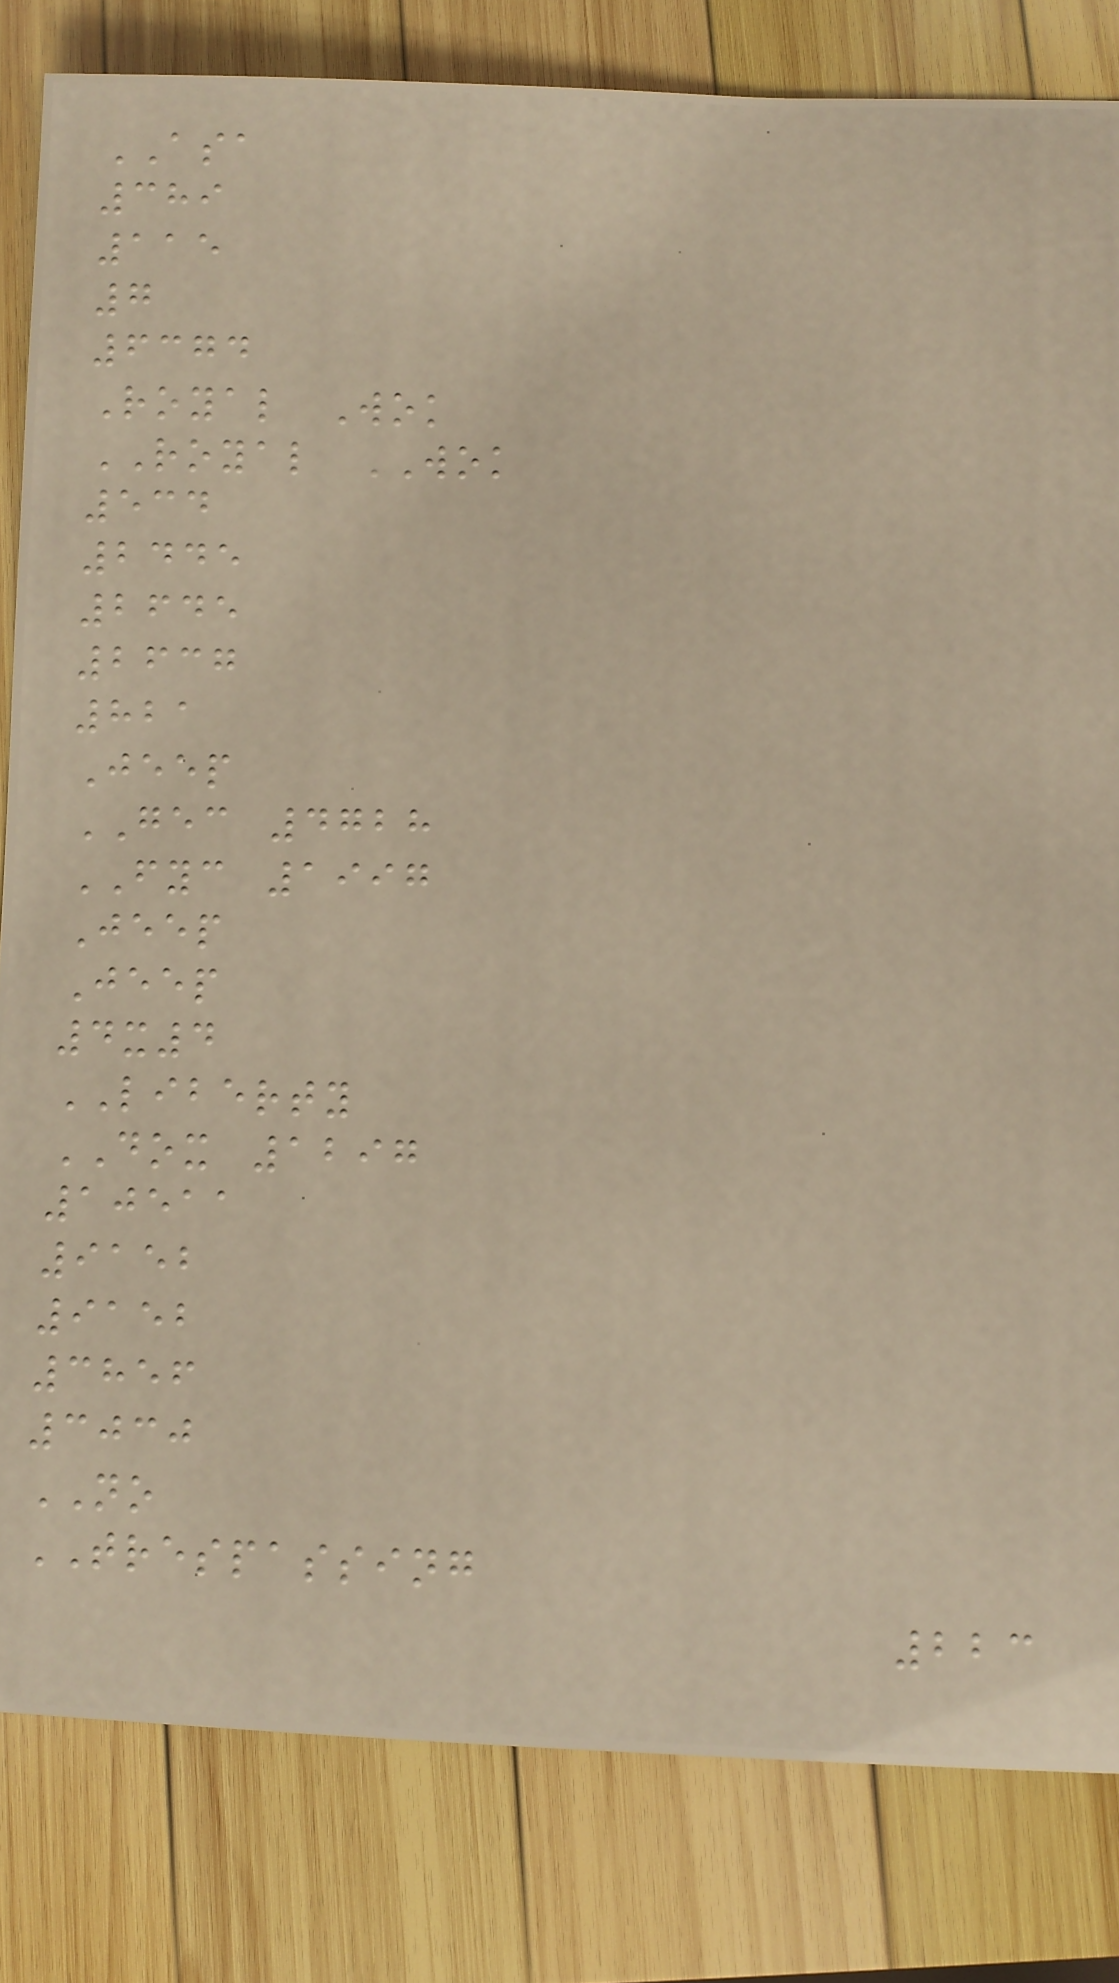ASA
389
115
7
6374
Royal Wok
ROYAL WOK
534
2445
2645
2637
821
Jeep
GEC 4728
FYC 1997
Jeep
Jeep
4x4
LIBERTY
DOX 1297
10511
9152
9152
3856
3030
NO
TRESPASSING
223
